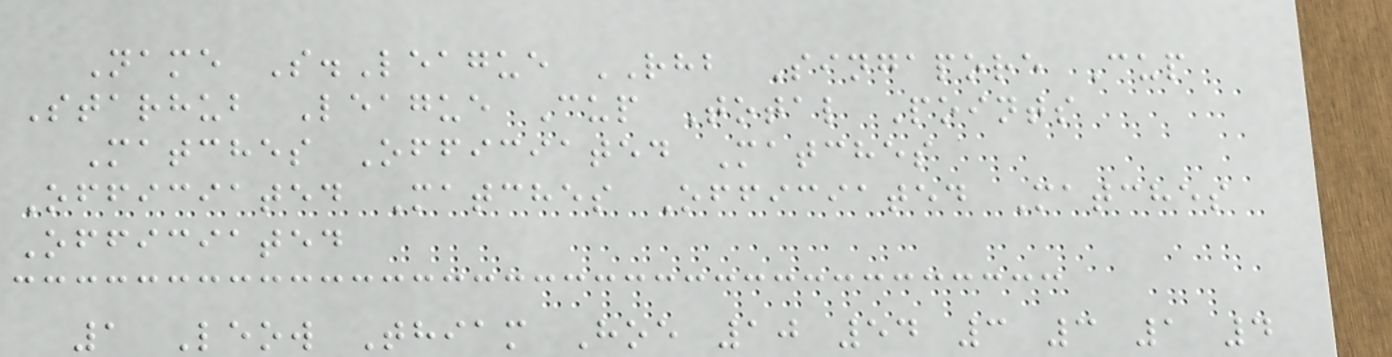Name S.League RHB Singapore Cup
Starhub League Cup Total Points
Matches Officiated Matches
Officiated Matches Officiated Matches
Officiated
1 Leow Thiam Hoe 10 54 3 3 1 4
